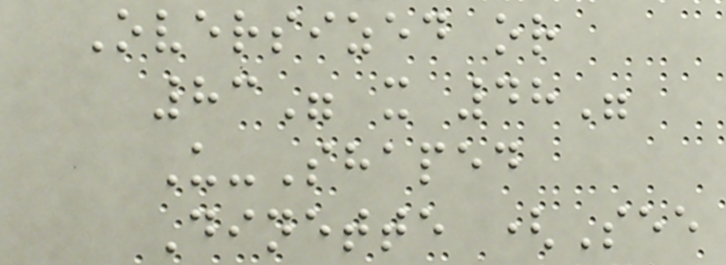Oversized or
83" x 48"
U-Shaped
Dinette (See
